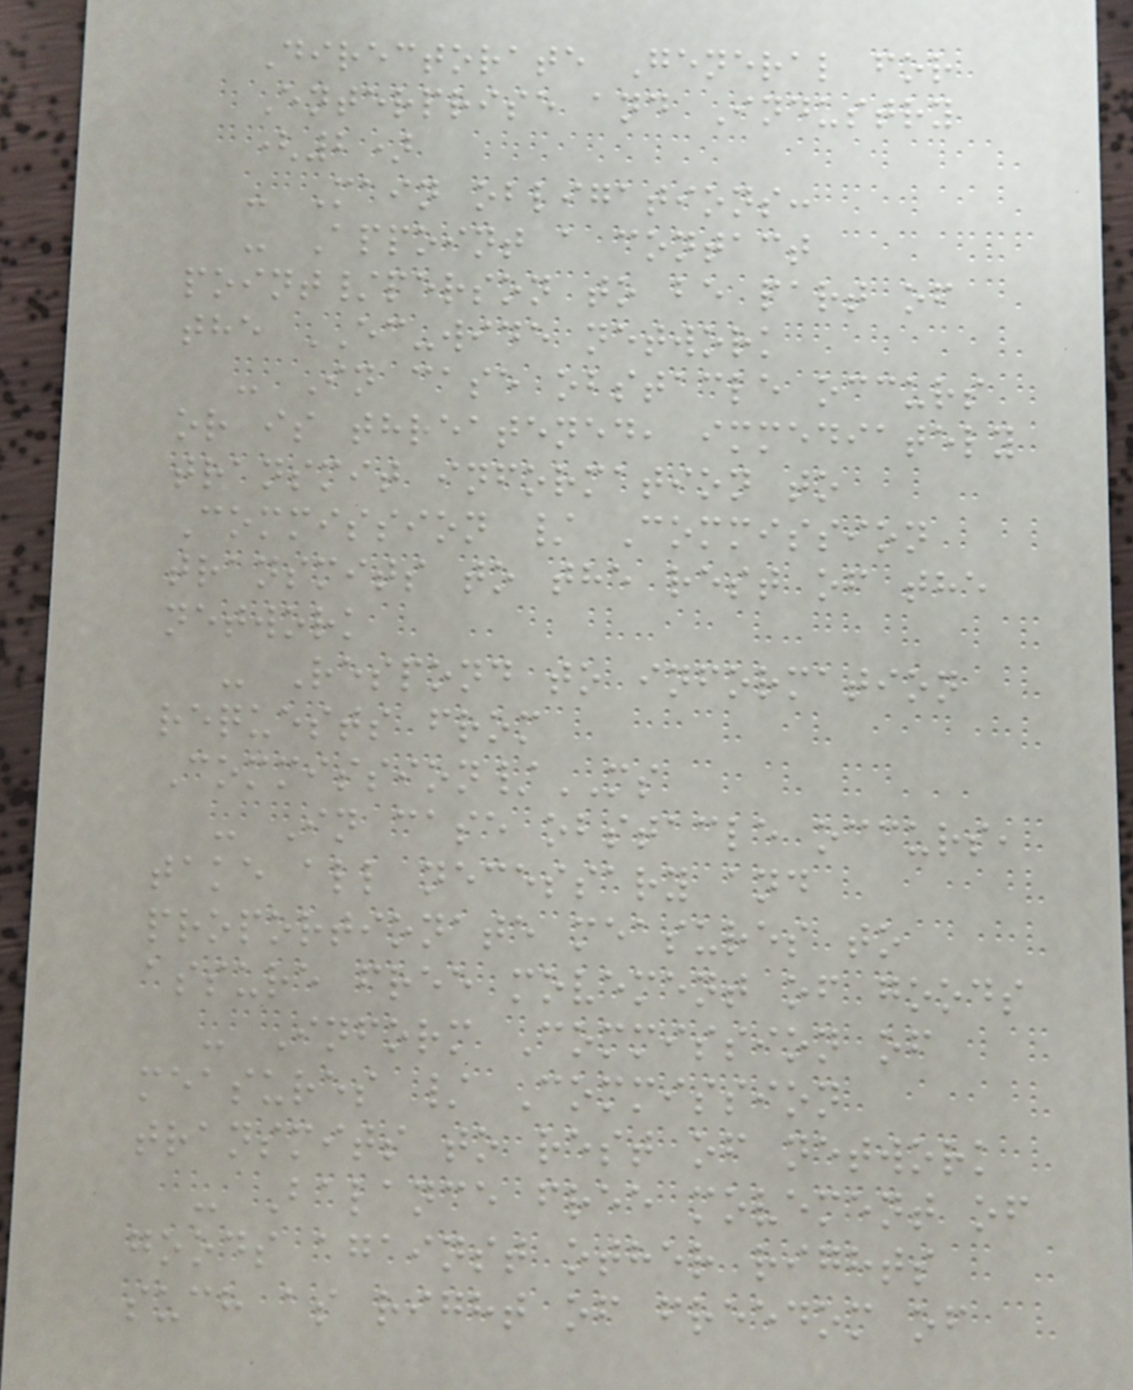Directorate General for
Enterprise and Industry
(2)
- Main obligations:
- Appoint a contact
point/person to be part of
the EC-wide network
- In case obstacle occurs
or is threatened, immediately
transmit information to
Commission / Commission
transmits to the rest of the
network
- Respond to information
requests from
Commission/MS
- In case obstacle occurs,
take all necessary and
proportionate measures to
assure free movement of goods
- Inform Commission of
measures / Commission
transmits to rest of network
- Balance free movement of
goods against other rights
such as right of freedom of
